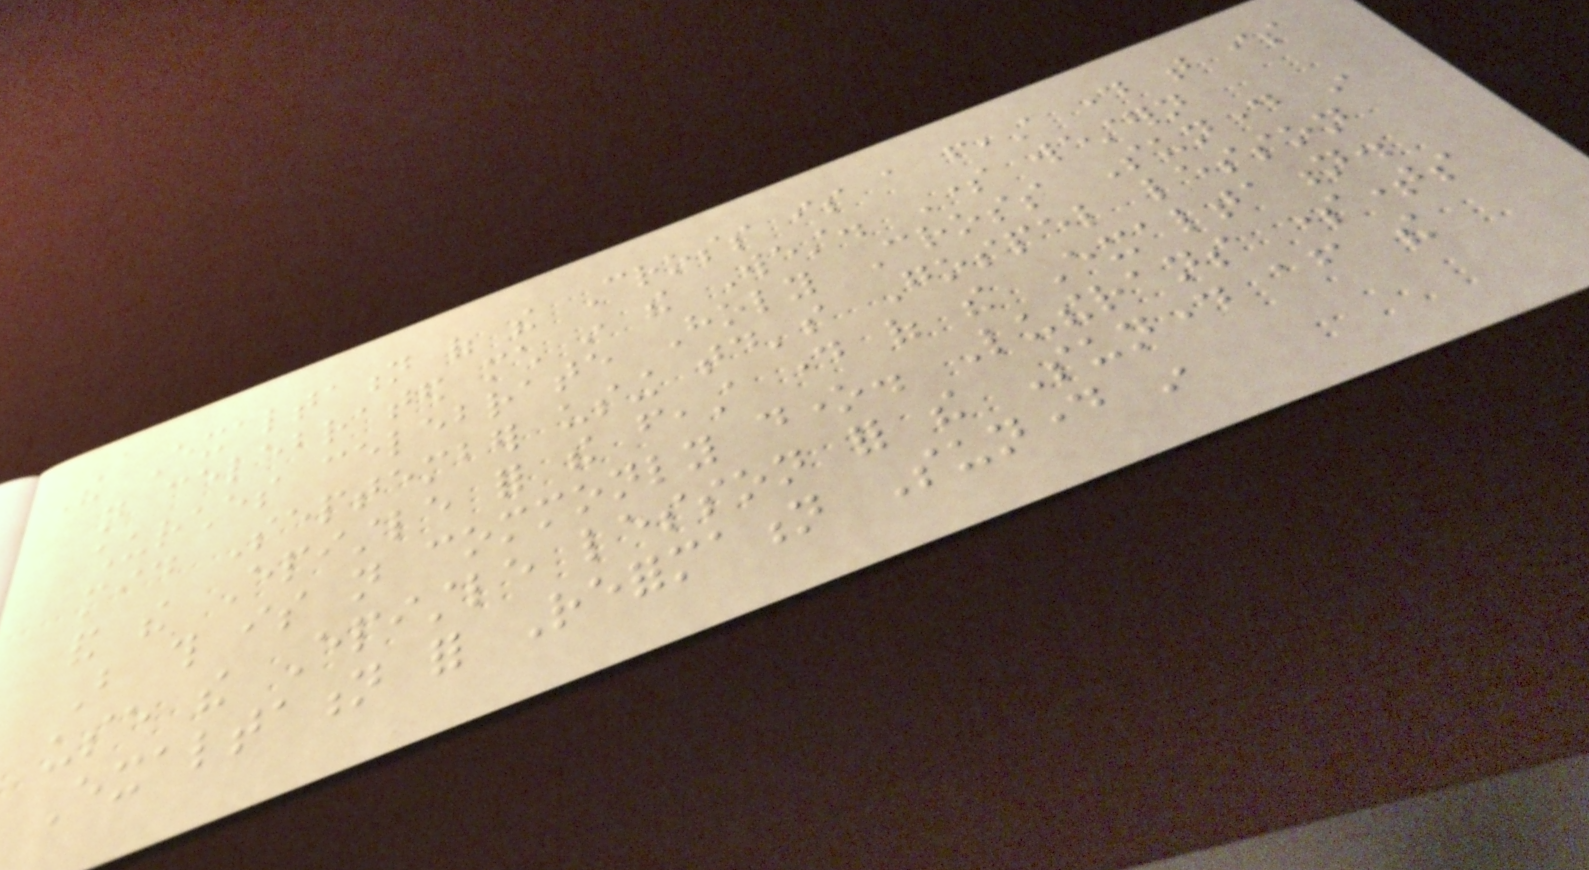The Exaltation of the Cross is a feast day that is
not celebrated much in the West. Some western
churches celebrate Holy Cross Sunday in
mid September using today's Gospel lesson
and the Epistle for the feast day of the Exaltation.
But this is not commonly done. Lutherans sometimes
use the Epistle lesson for the Sunday after the
Exaltation for Reformation Sunday in
